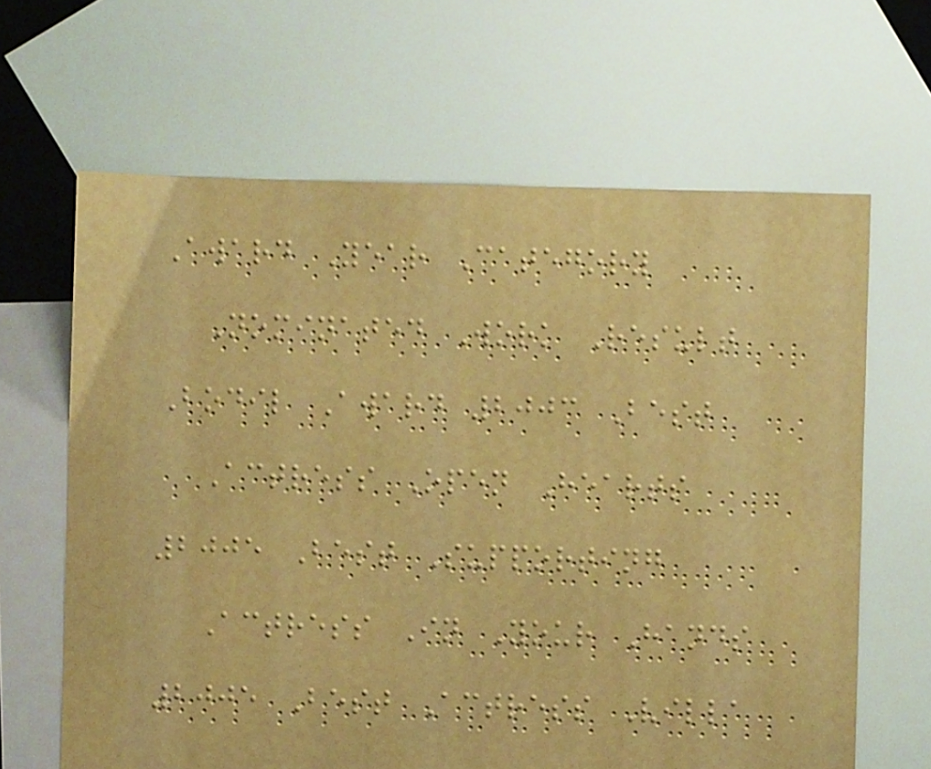Award Year Category
Nominated Work Result
Bodil Award 2003 Best
Actress Open Hearts
2005 Best Supporting
Actress In Your Hands
2005 Best Actress Villa
